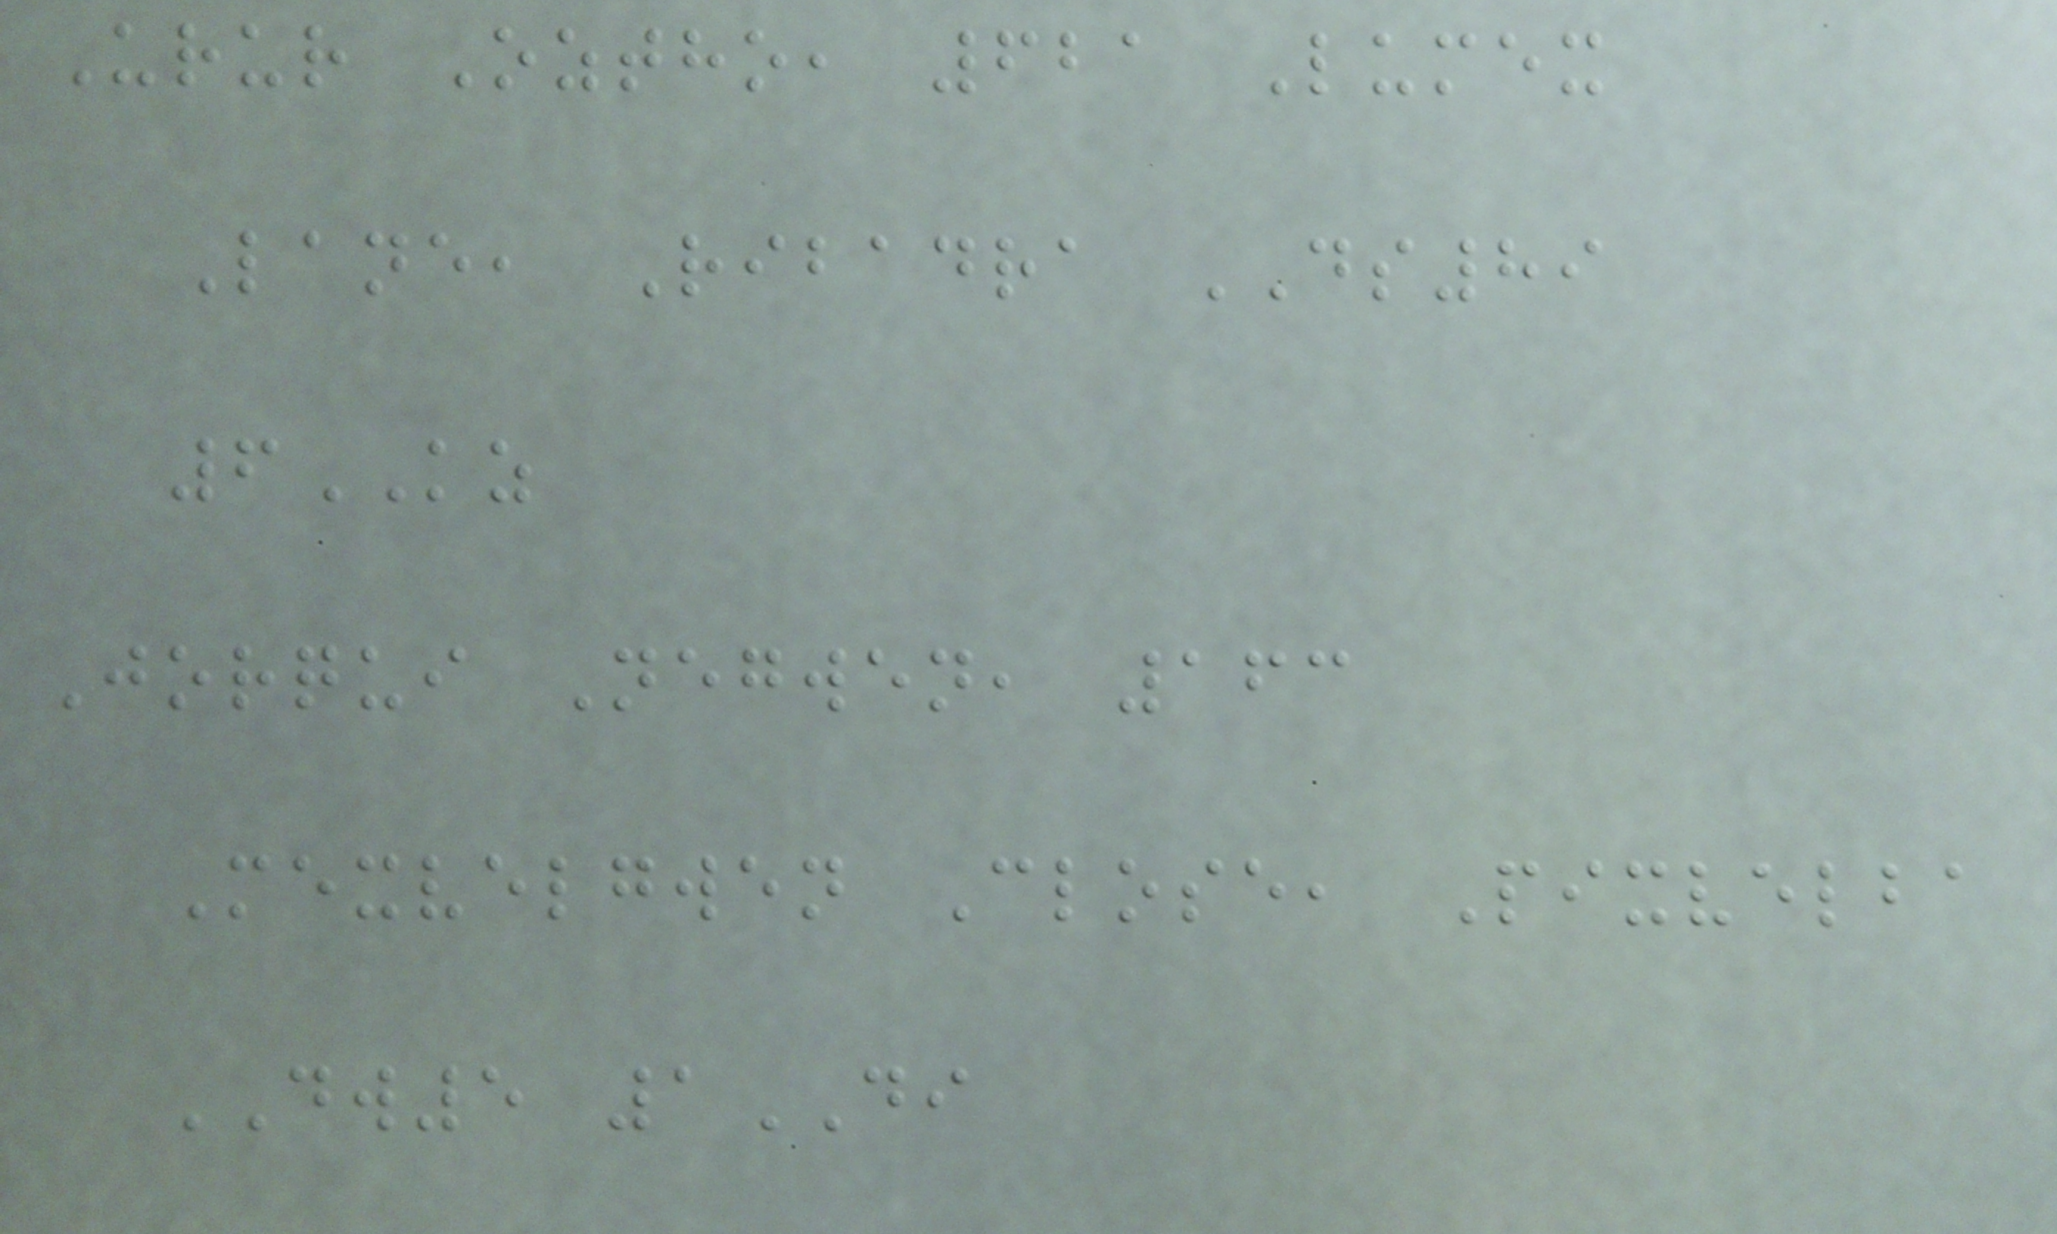Urur Oztho, 621 Lumex
Lane, Ribadra DS89
6KZ
Jorqui Negwen, 163
Mexvelgwen Close, Pixvelba
DW5 1DI
